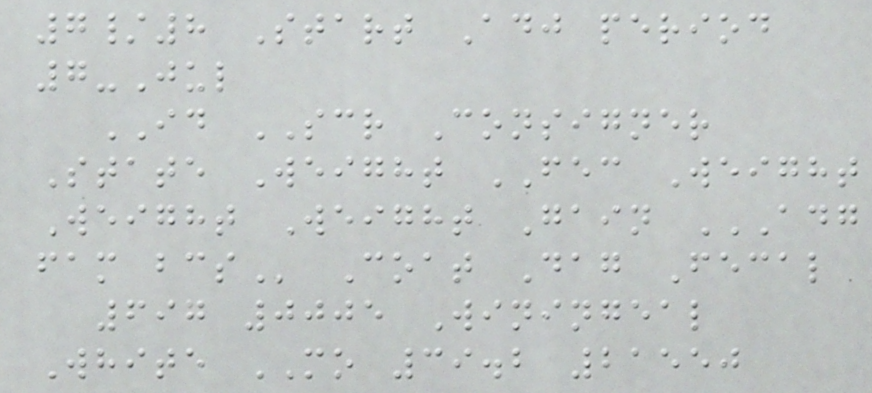7/8 Start Adj period
7-Jul
ID SCR Consigner
State Weight FEC Weight
Weight Weight Gain ADG
FAM BCS Coat Dag Fecal
697 0005 Winingeal
White MO 39.2 21550
